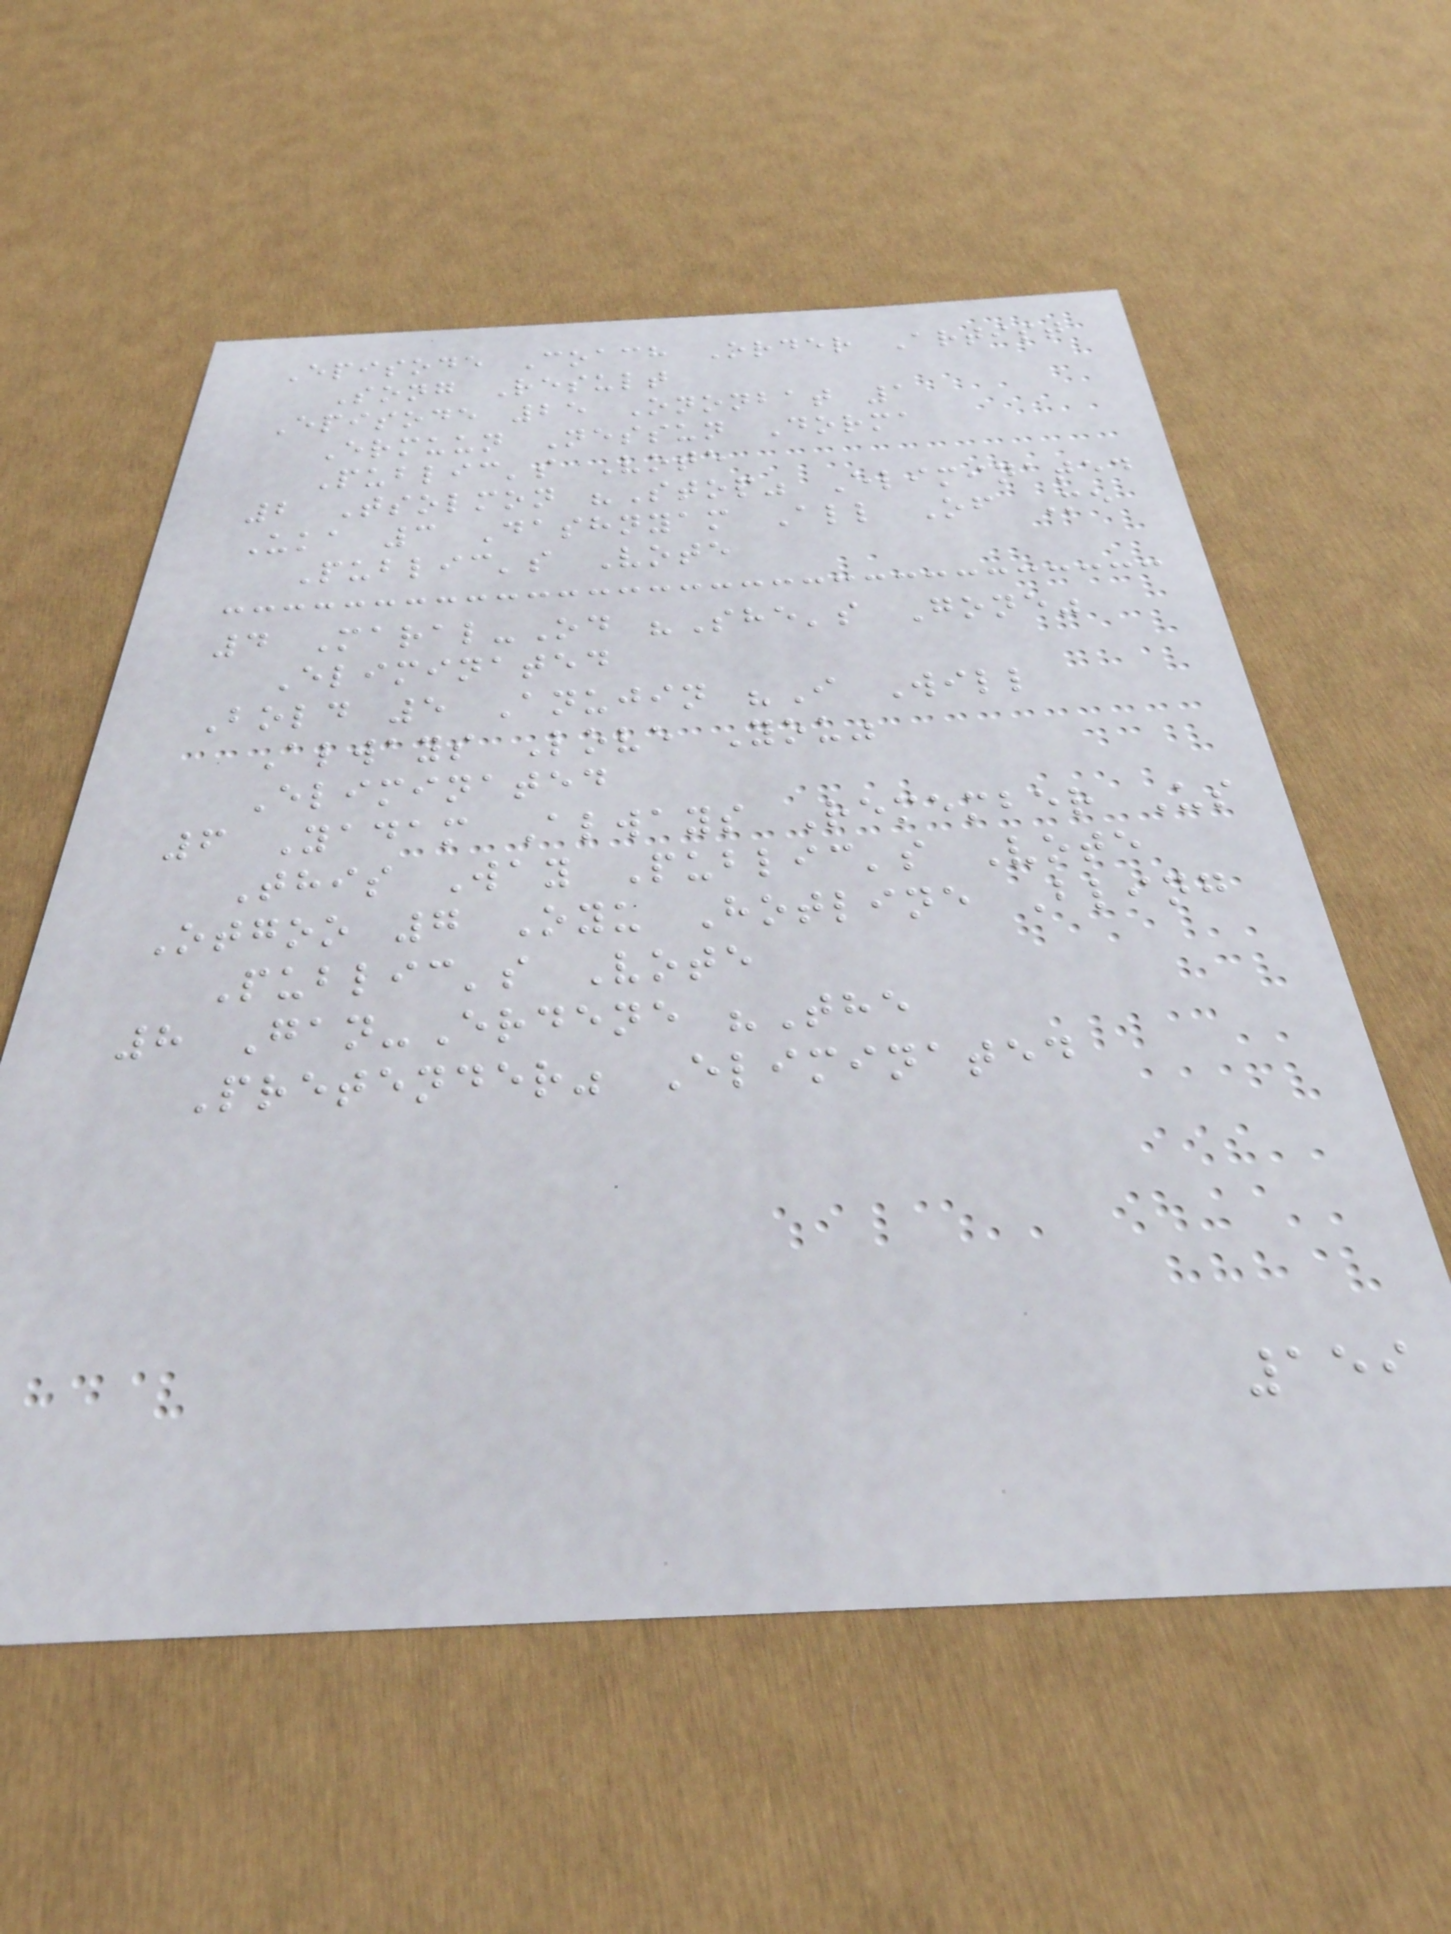Episode Coach Order Artist
Song Result
Episode 25 Ononbat 1
Ermuun Nessun Dorma
Public's Vote
2 Tsolmon "Stop" Eliminated
Uka 3 Dashnyam All Of Me
Public's Vote
4 Maral-Od "She's Gone"
Eliminated
Bold 5 Anujin "I Will
Always Love You"
Eliminated
6 Yadam Always Remember Us
This Way Public's Vote
Otgoo 7 Oyu Hotline Bling
Public's Vote
8 Gan-Erdene "The
Pretender" Eliminated
159
